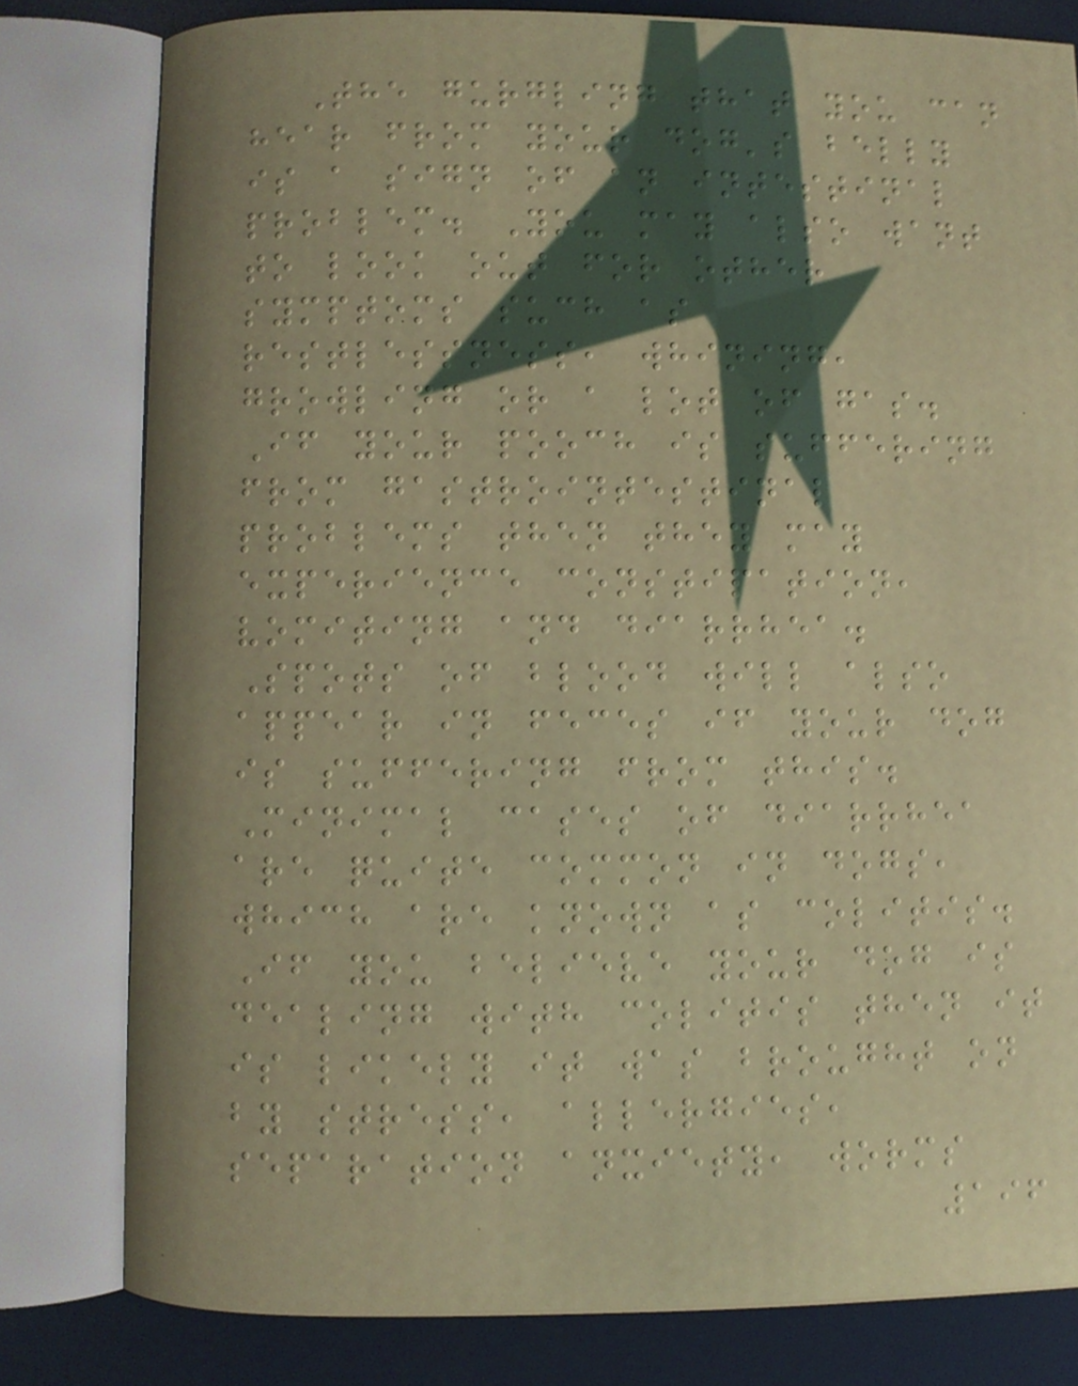The gurgling that you can
hear from your dog's belly
is a sign of an intestinal
problem. You may also want
to look out for other
symptoms such as
restlessness, whining,
growling or a lot of gas.
If your pooch is suffering
from gastrointestinal
problems then they may
experience constipation,
vomiting and diarrhea.
Spots of blood will also
appear in feces if your dog
is suffering from this.
Minimal cases of diarrhea
are quite common in dogs,
which are known as colitis.
If you believe your dog is
dealing with colitis then it
is likely it was brought on
by stress, allergies,
separation anxiety, worms
196
